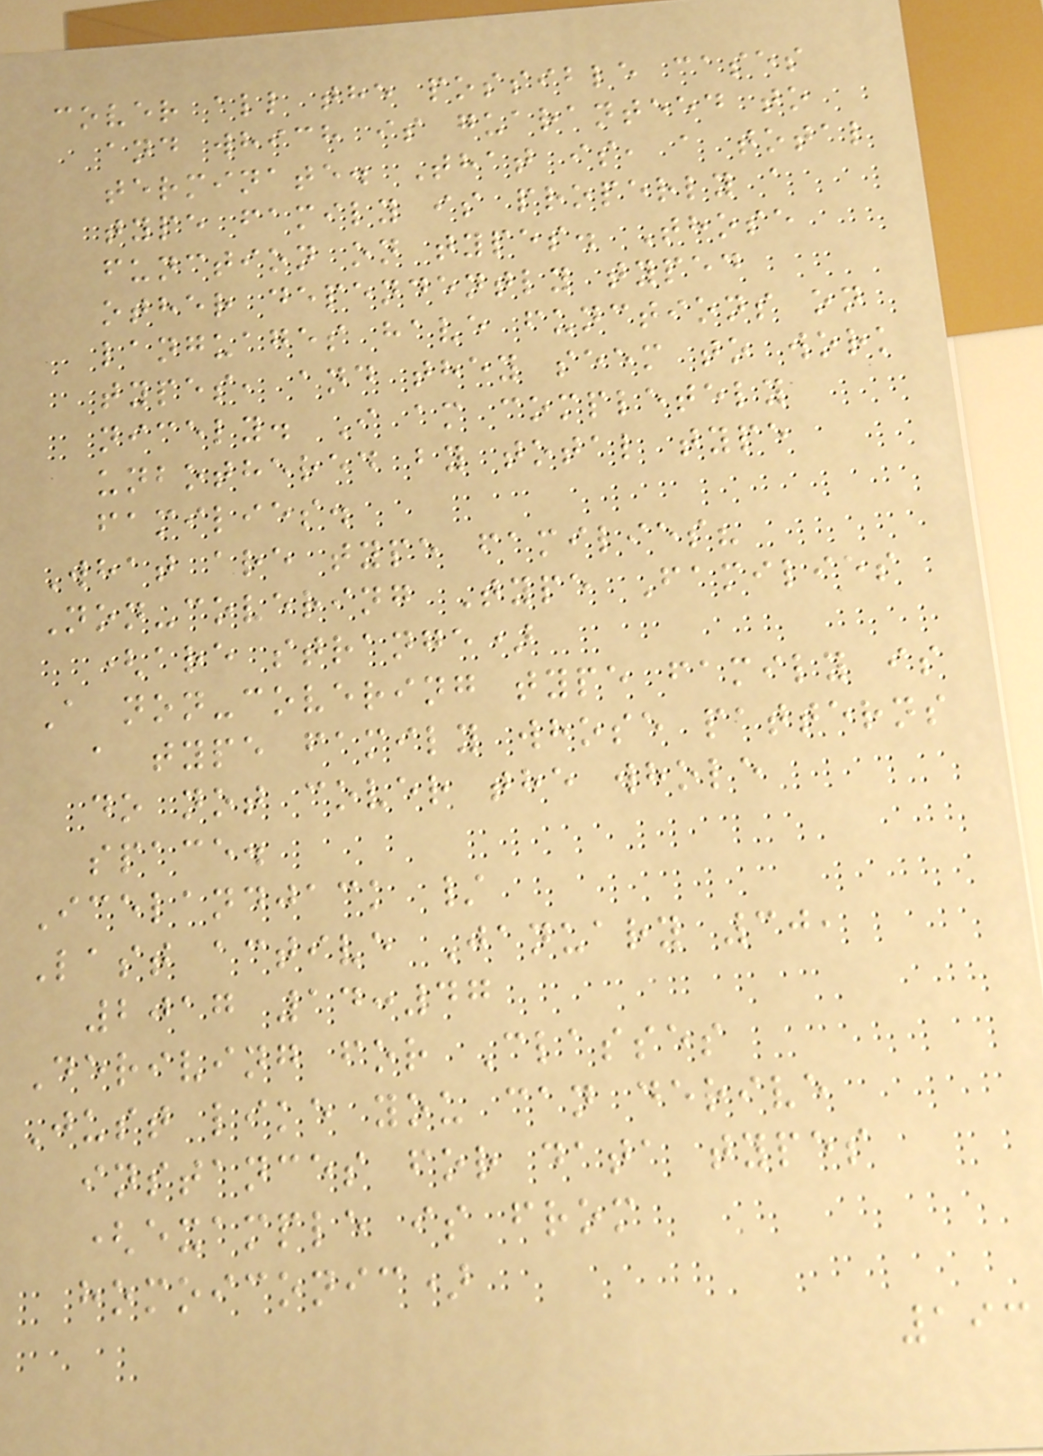cover all the possible cases
and which is guaranteed to
terminate. That is, a total
type family is properly a
function on types. Those
other dependently typed
languages have functions on
types, and they seem to work
nicely. I am completely
unbothered by total type
families.
What are type families?
Non-covering Type Families
(are strange)
A non-covering type family is
a type family whose patterns
do not cover the whole
space.
Icelandjack /
Last active January 30,
2017 14:47
Deriving for Classes
Just like you can derive
instances for data types
(example is from
homoiconic)
193
